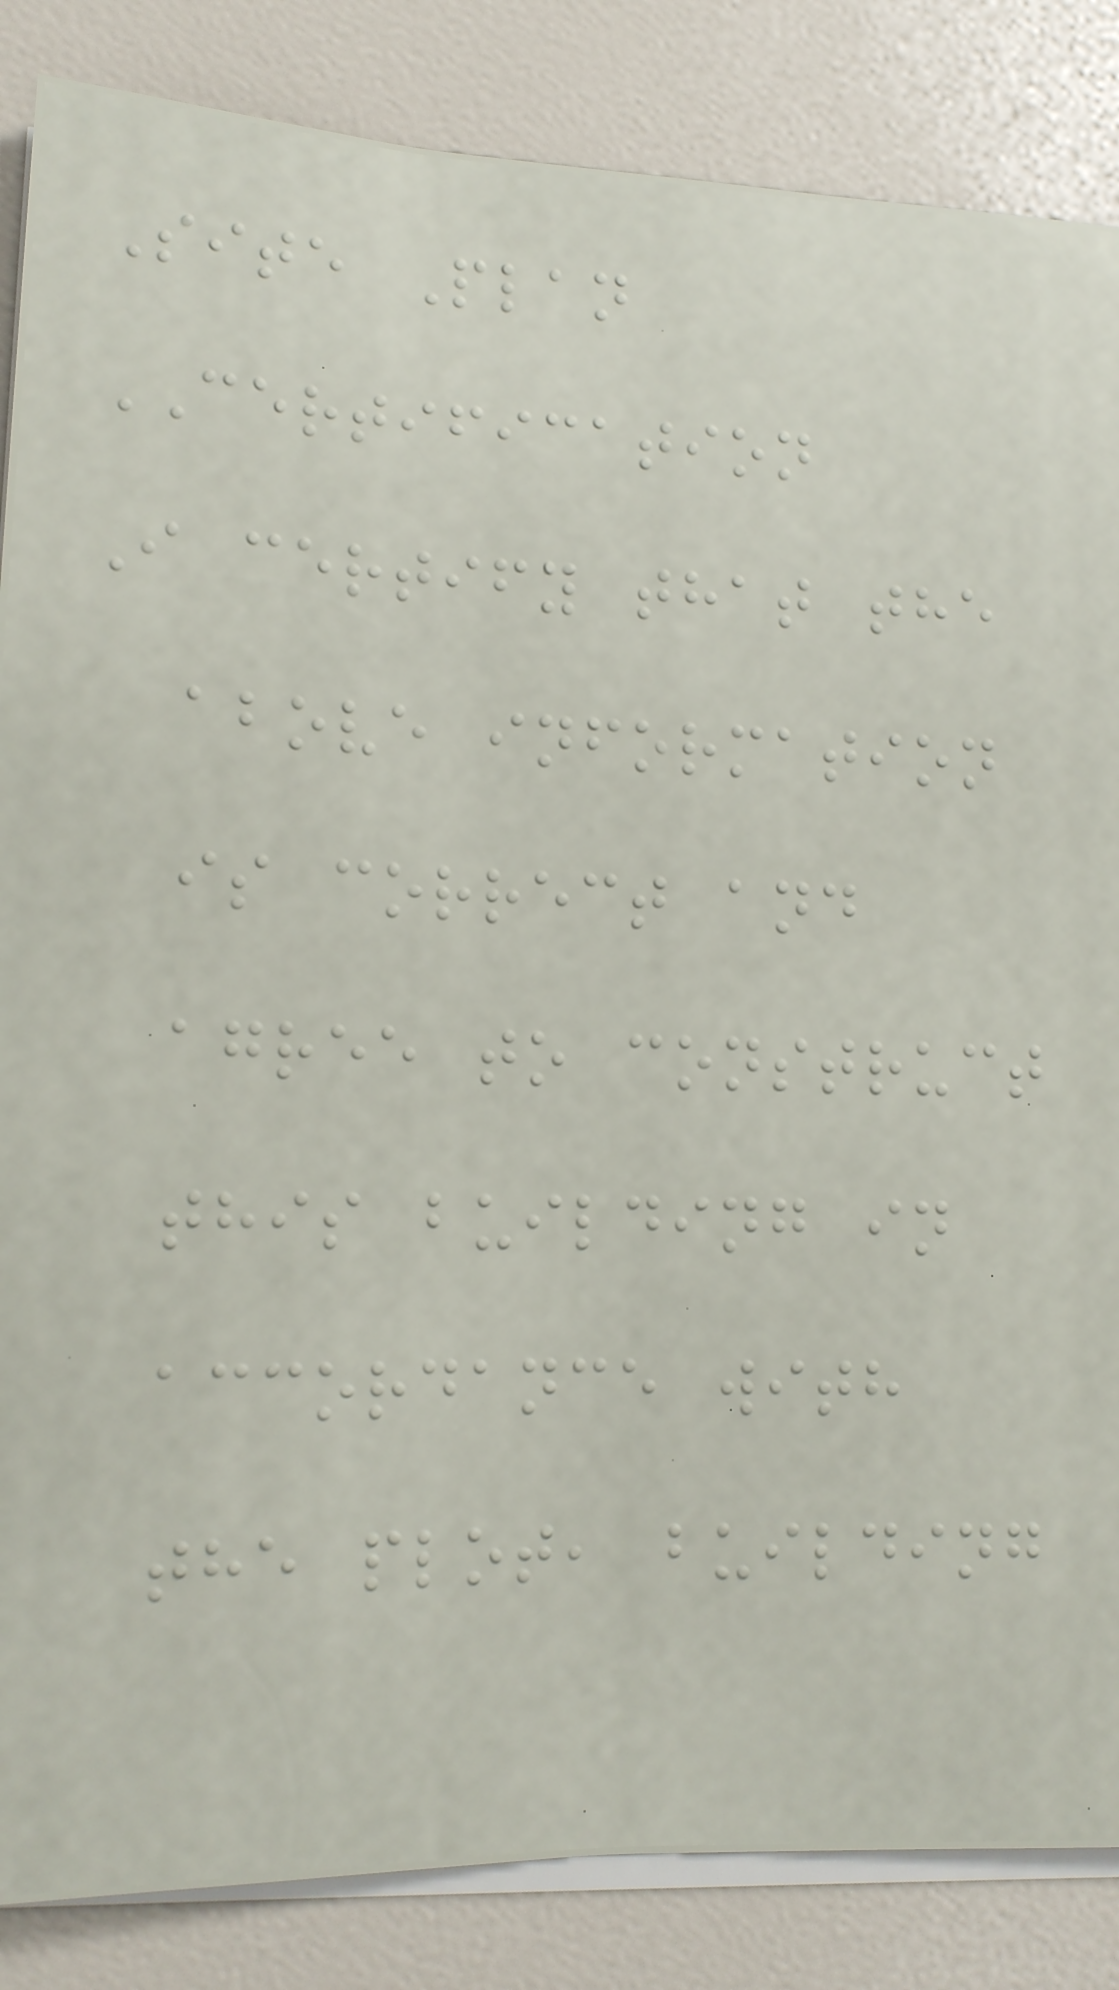Site Plan
CERTIFICATION
I certify that the
above information
is correct and
agree to construct
this building in
accordance with
the plot, building
